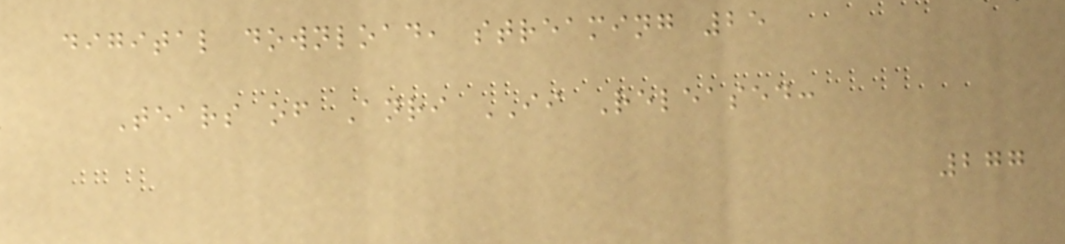digital download, streaming 25
Tears of Anri II Released:
277
